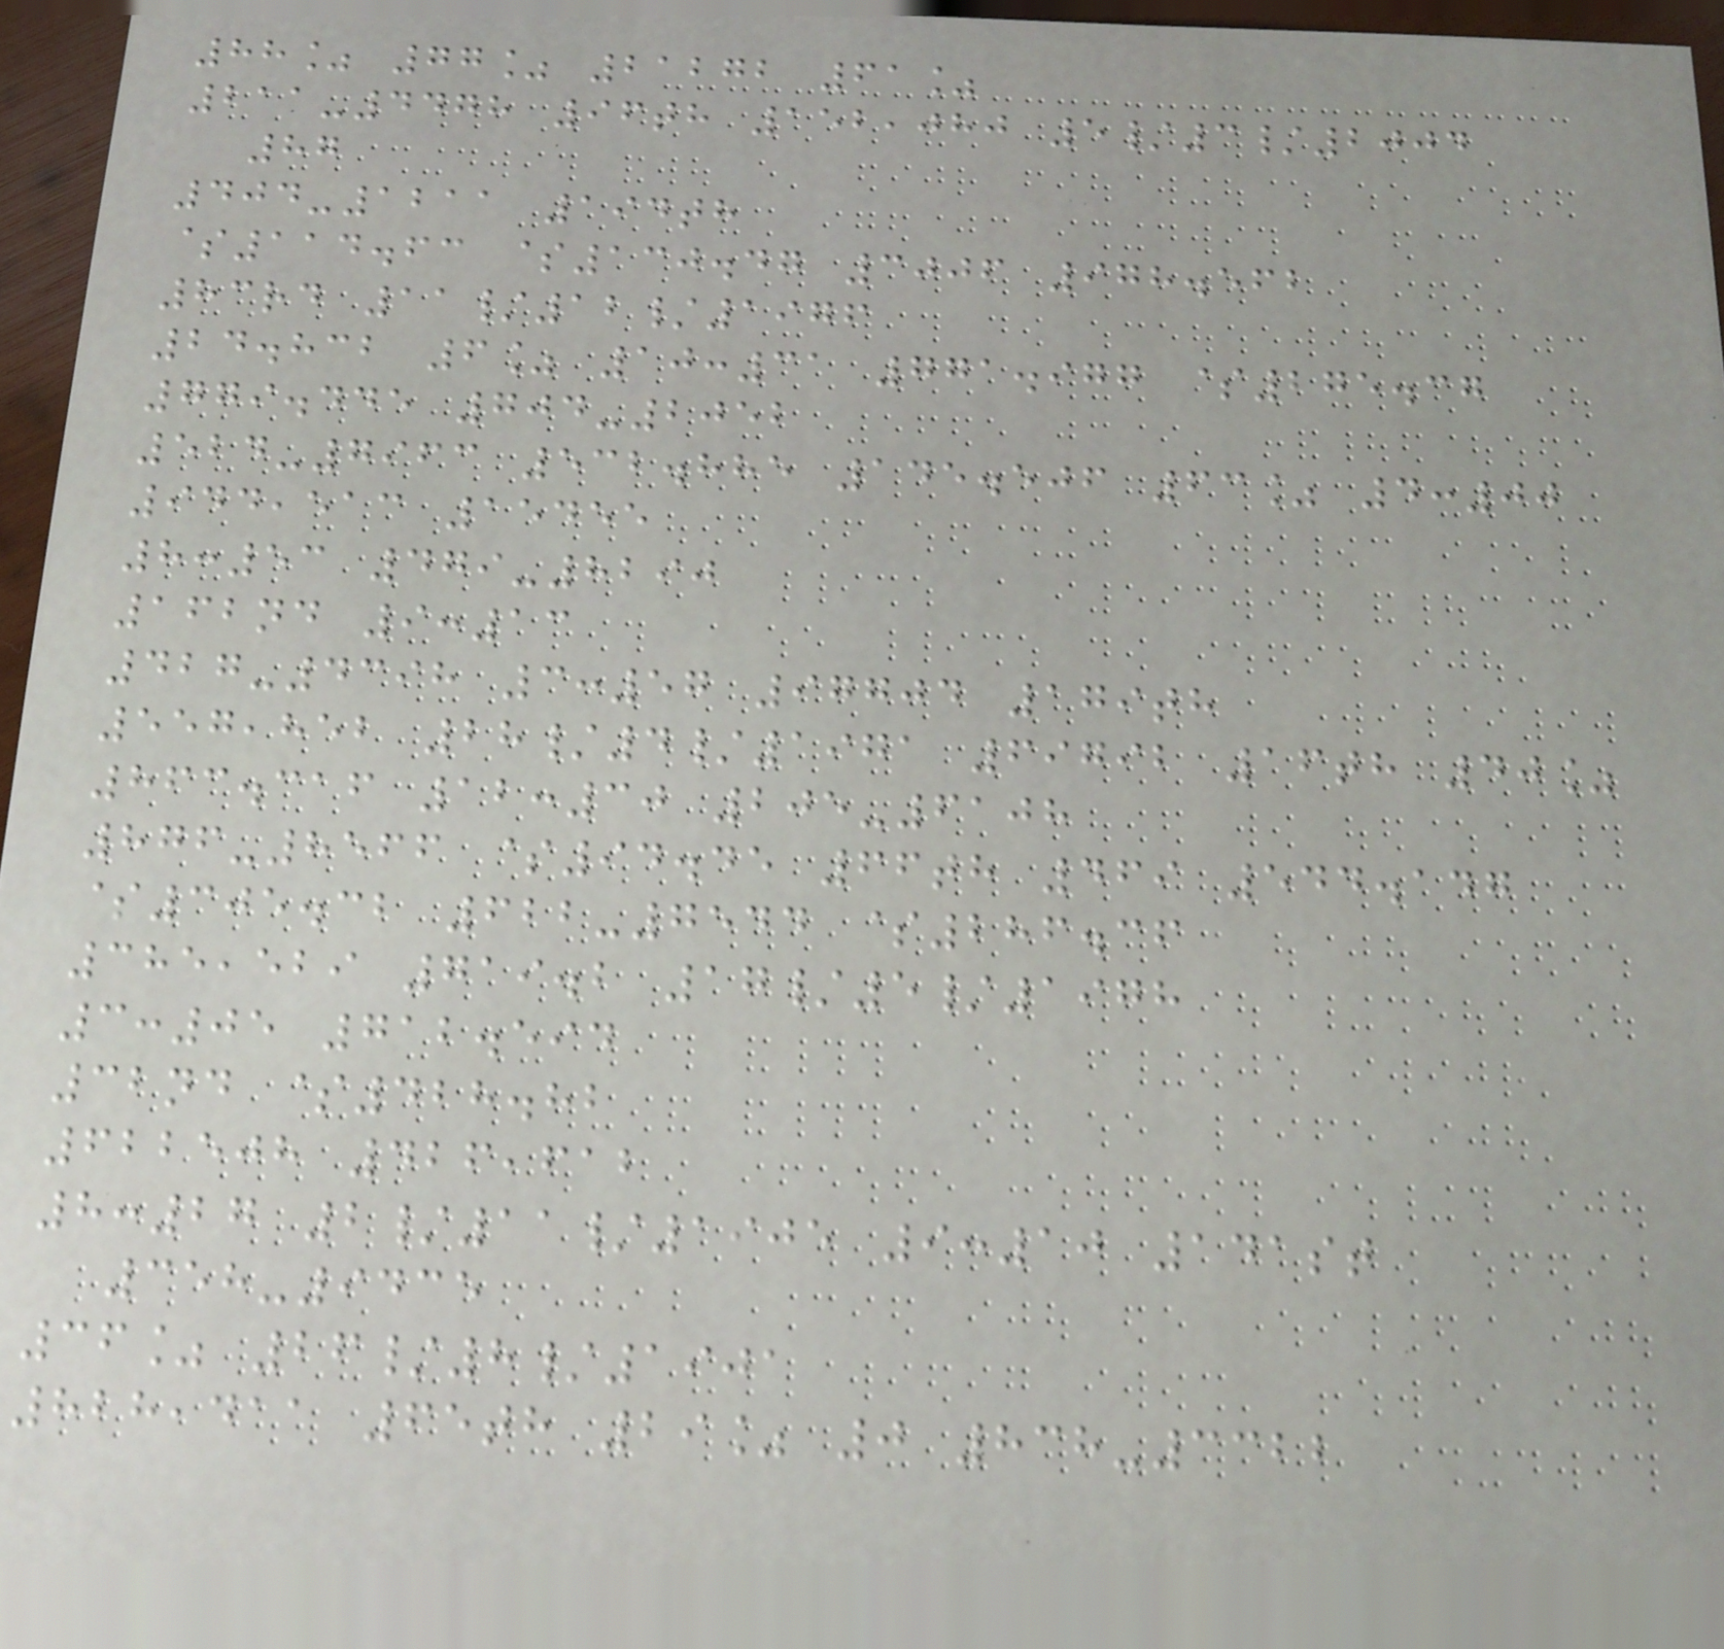88% 77% 21272 61%
211-4478 96th 152,080 5/3/2004
87
404-1211 194th
$114.63 $130.47 3006 978.562
83rd 11/12/1976
24.832 6% 10:31 771.977 $275.37
779.445 704-2052
524-7963 532.885 145.506 63% 4:00
944,513 15455
8:53 479-8290
162nd 9:13
427-4398 3:57 97704 179th
557,852 28/4/1971 69792 16th 40%
863.316 12:30 205-6108
876-8566 $94.45 66th 469 544.147
$305.32 622-7544 $286.36
385,529 719.2 17/5/1978
3:05 712.594
32nd $428.82
622508 426,612
8:27 2/11/1905 9:10 141st
358-9435
36% 26/8/1901
828,411 65th 29% 0 838-3322
